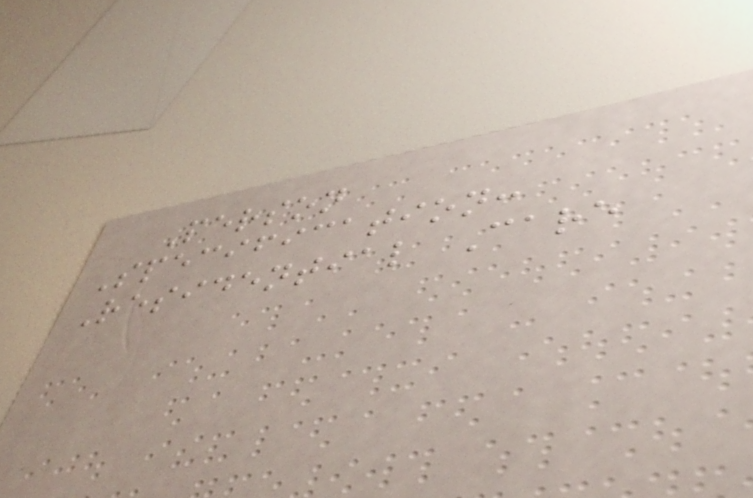Person
Specification:
Residential Care
